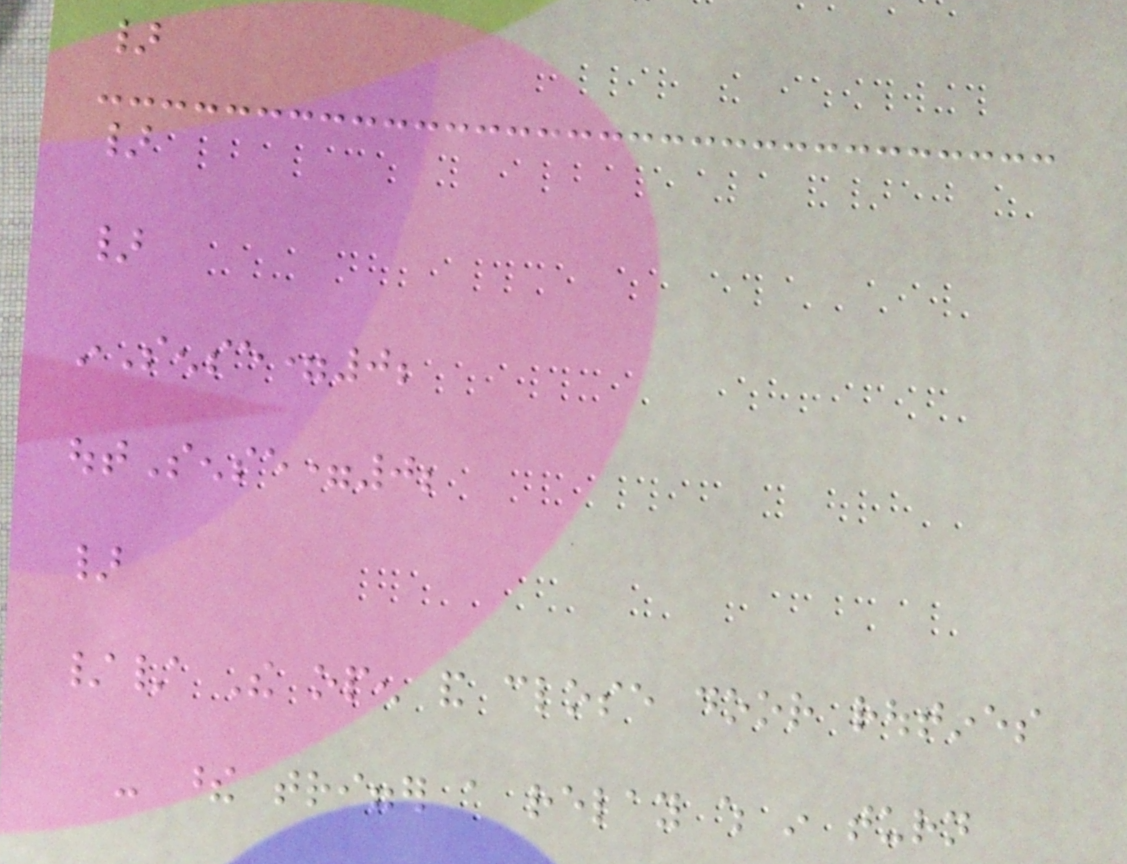}
}
}
inSense=0;
outSense=0;
}
// The open and close door routines
- these trigger a relay which in turn
